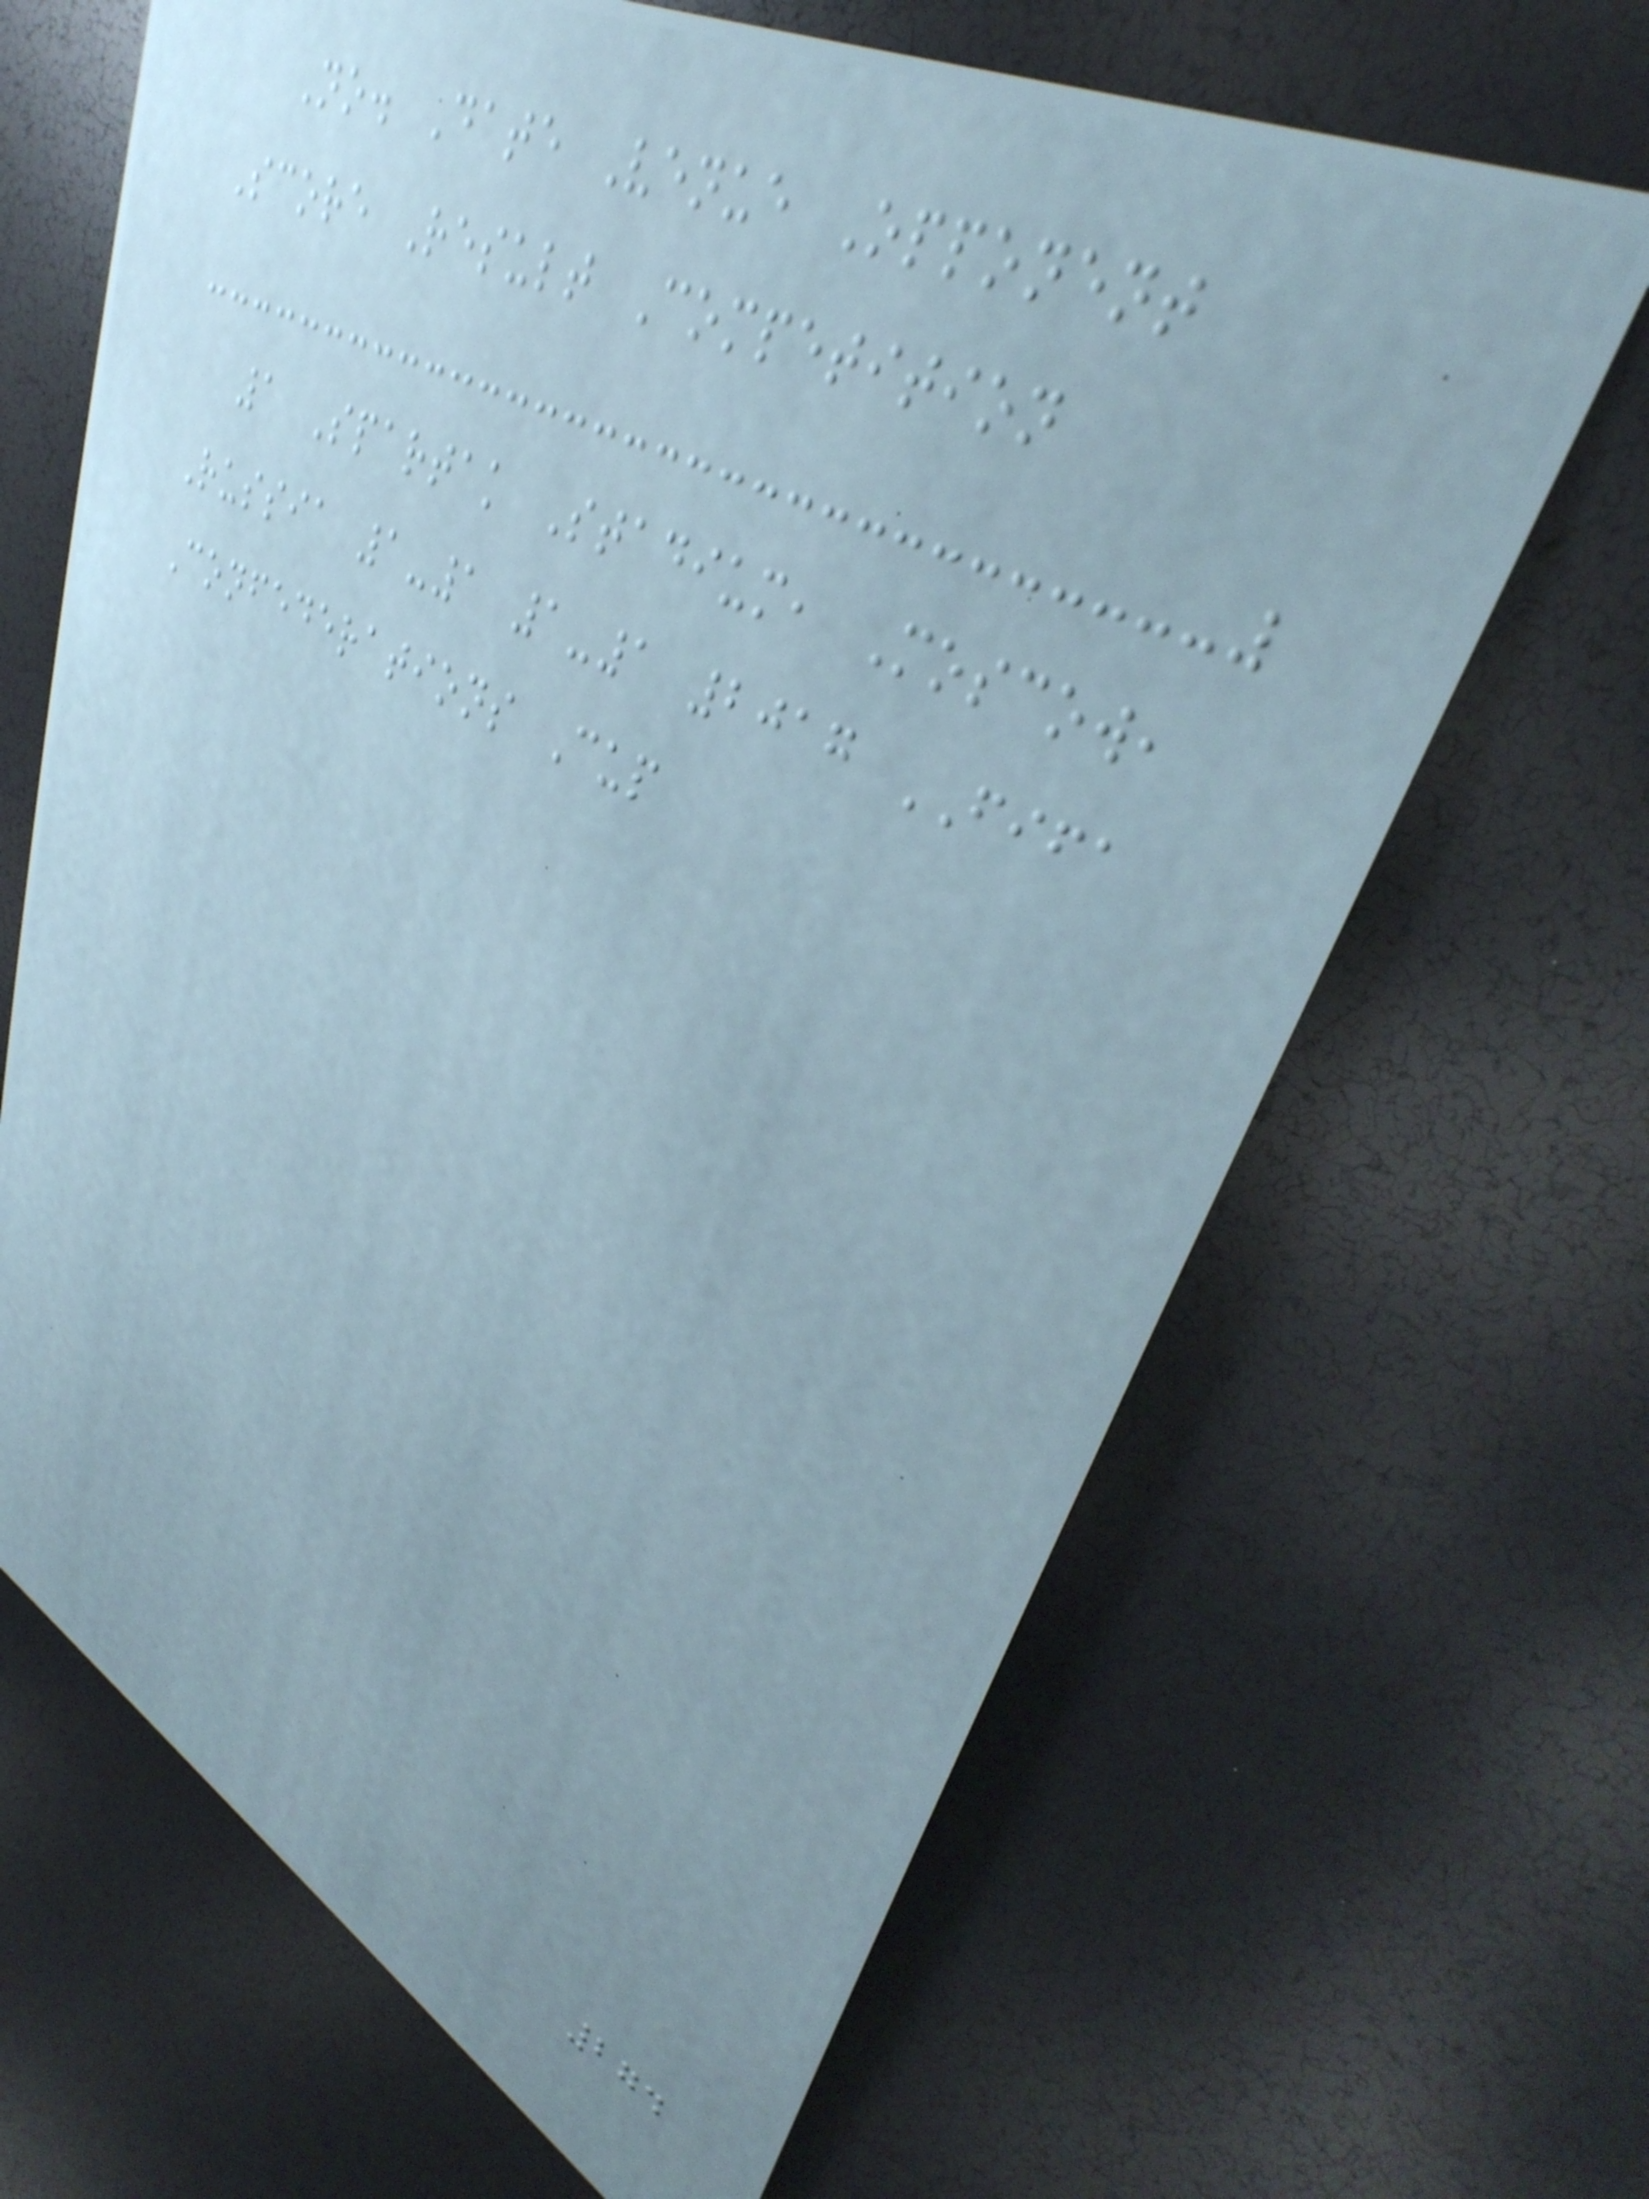No. Date Venue Opponent
Score Result Competition
1 Spartak Stadium, Moscow,
Russia 1-1 1-1 2017 FIFA
Confederations Cup
274
